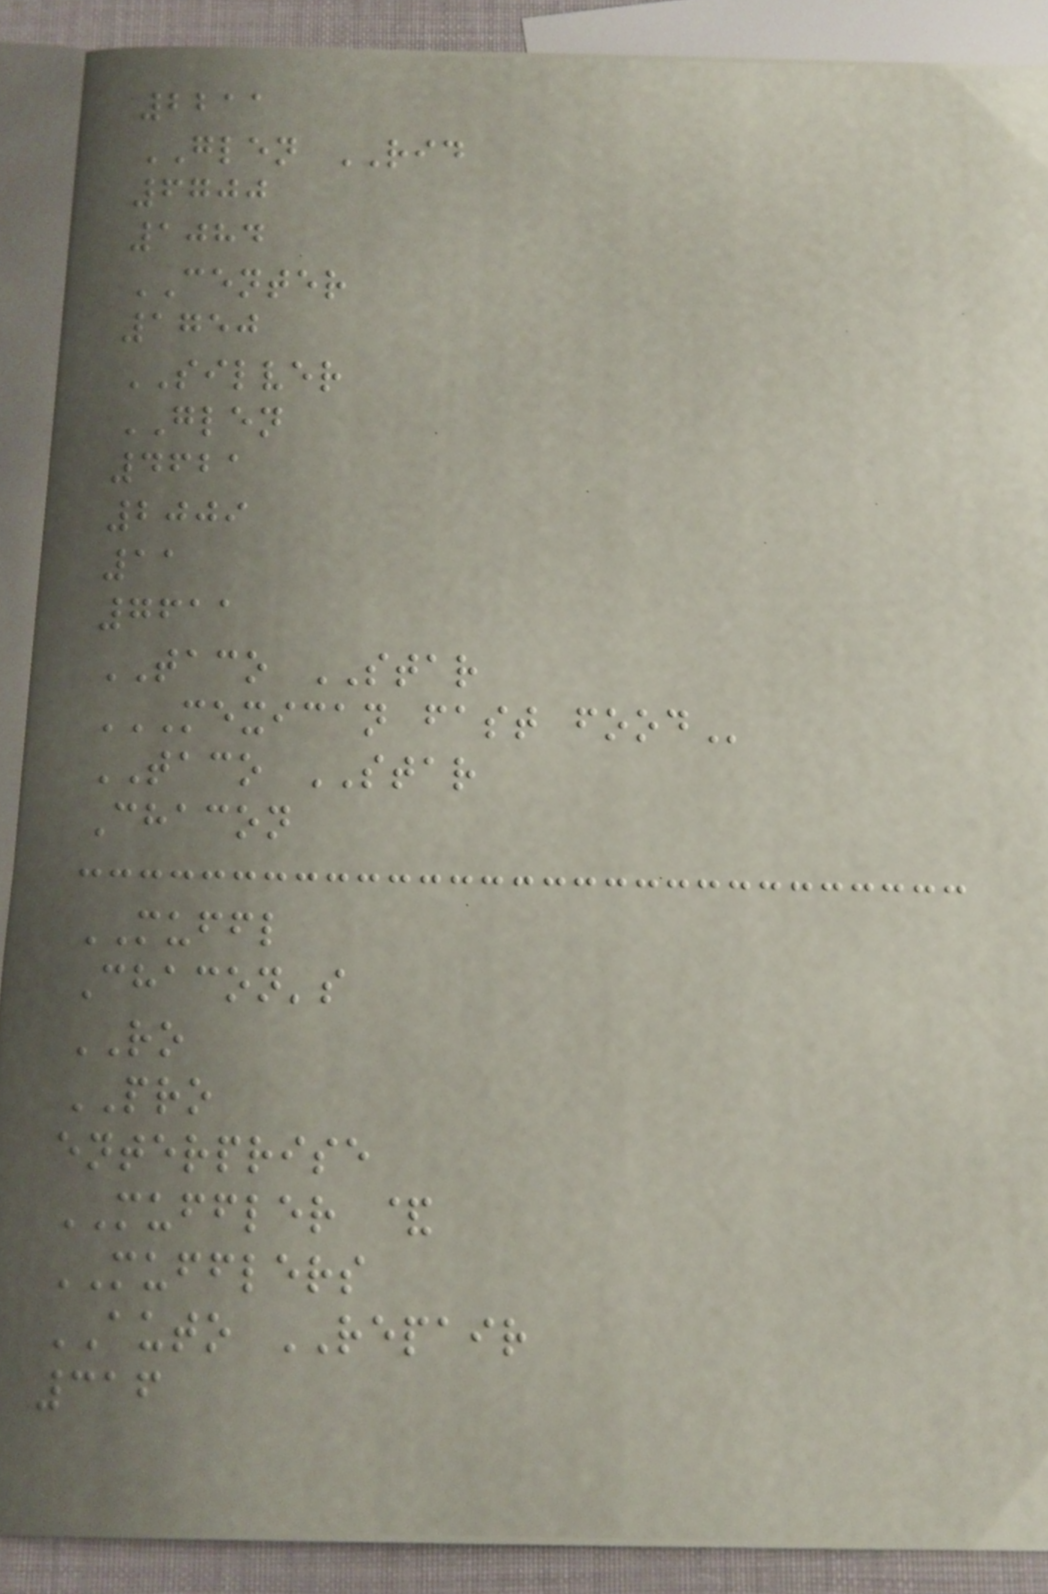2211
GLEN RID
6700
1084
CENTER
1750
SILVER
GLEN
4621
2009
11
7611
TACO STAR
MEXICAN FAST FOOD
TACO STAR
Chacon
MUFFL
Chacon's
RO
PRO
enterprise
MUFFLER &
MUFFLERS
AUTO REPAIR
316
